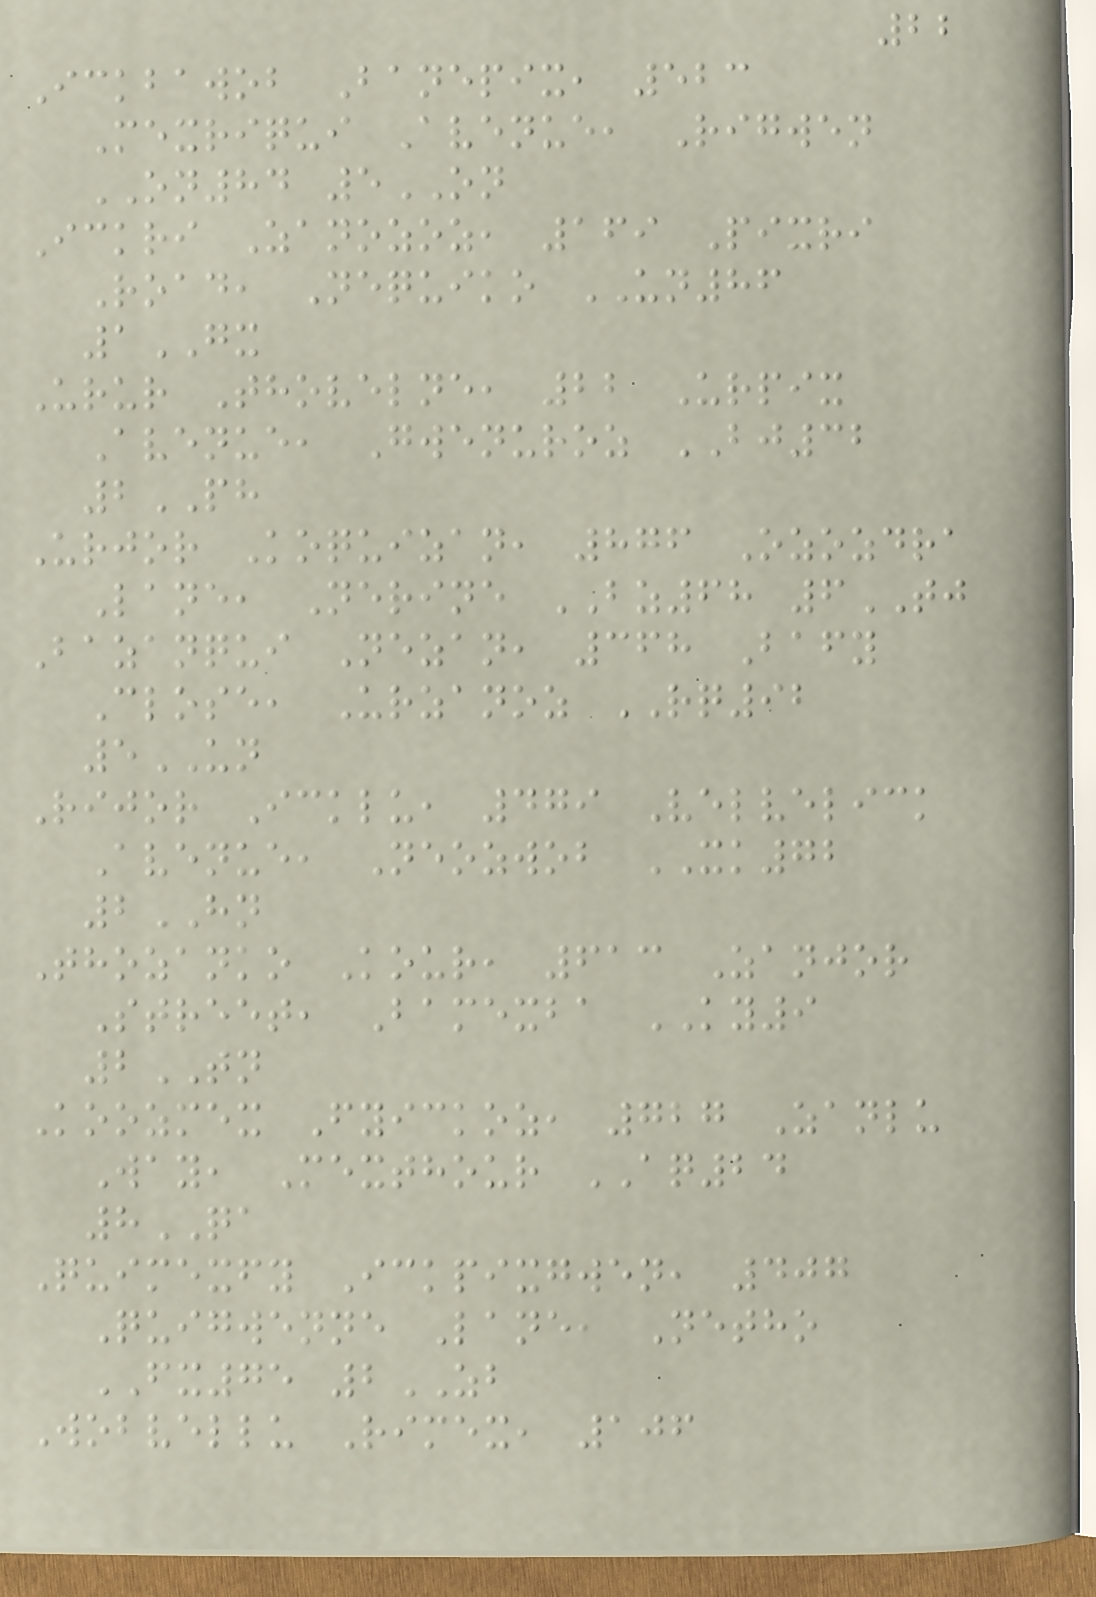22
Ickbawob Banepix, 523
Mexriqui Avenue, Rigwen
ON84 5ON
Ickri Zanozoz, 169 Pixri
Road, Nequiko UN86
1GX
Urur Thovelne, 22 Urpix
Avenue, Gwenuroz BJ32
2PH
Urjor Koquizan, 876 Ozozdra
Lane, Nerine BZ68 6TJ
Bazanqui Nezan, 368 Bafy
Close, Urzanoz RQ92
5UN
Rijor Icklu, 479 Velvelick
Avenue, Neozwob XK72
2HN
Thozanko Kour, 613 Zanjor
Street, Bamexba KY9
2TN
Koozmex Fyickoz, 727 Zanlu
Way, Mexthour AQ24
8QA
Quimexfy Ickpixgwen, 407
Quigwenne Lane, Netho
FX75 2ZB
Wobvellu Rimex, 106
